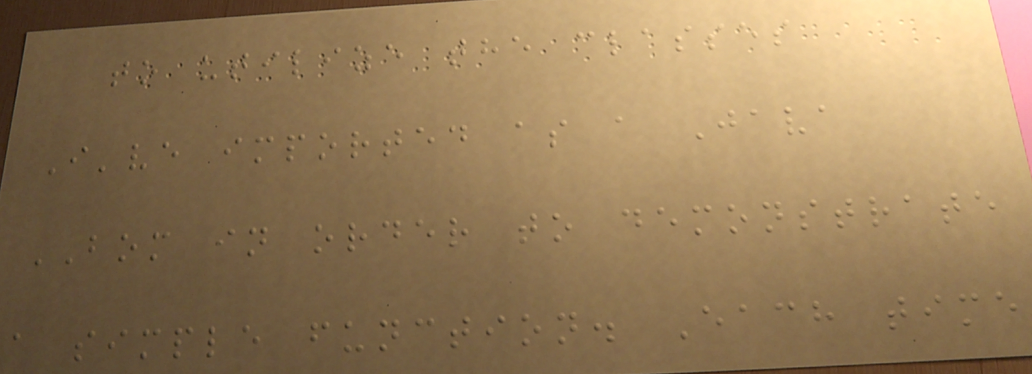to utilize the classes
I've imported as a Java
BOM in order to demonstrate
a simple function. Each time
